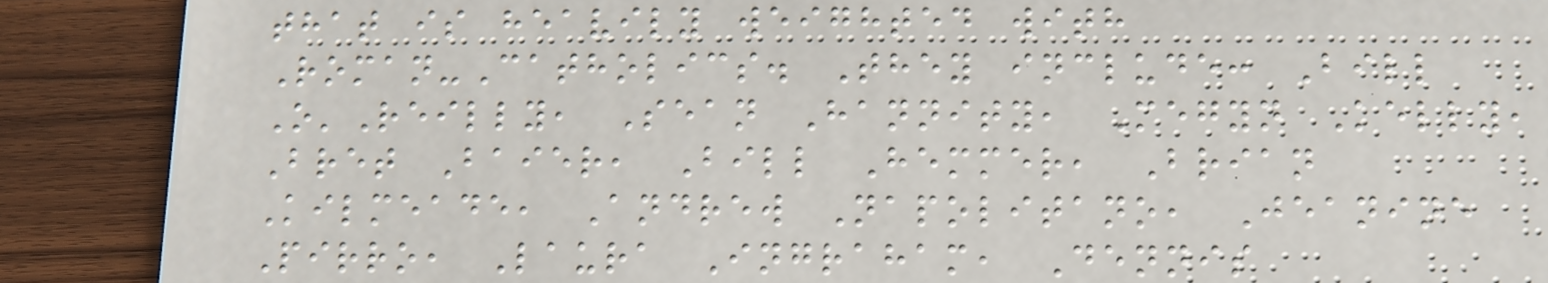that is heavily weighted with
Roman-Catholics. They include: Bill
O'Reilly, Sean Hannity, Megyn Kelly,
Bret Baier, Bill Hemmer, Brian
Kilmeade, Andrew Napolitano, Jeanine
Pirro, Laura Ingraham, Dennis
